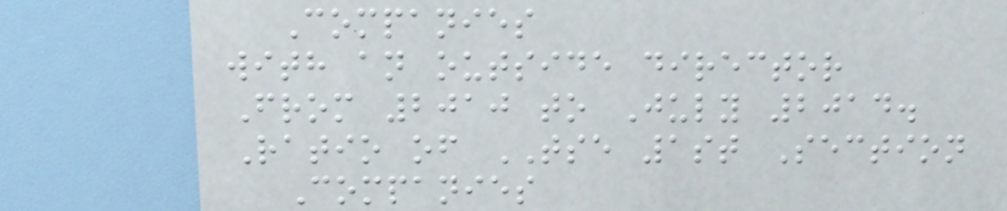Companies
with an outside director
From 2010 to July 2014.
Ratio of TSE 1st Section
Companies
